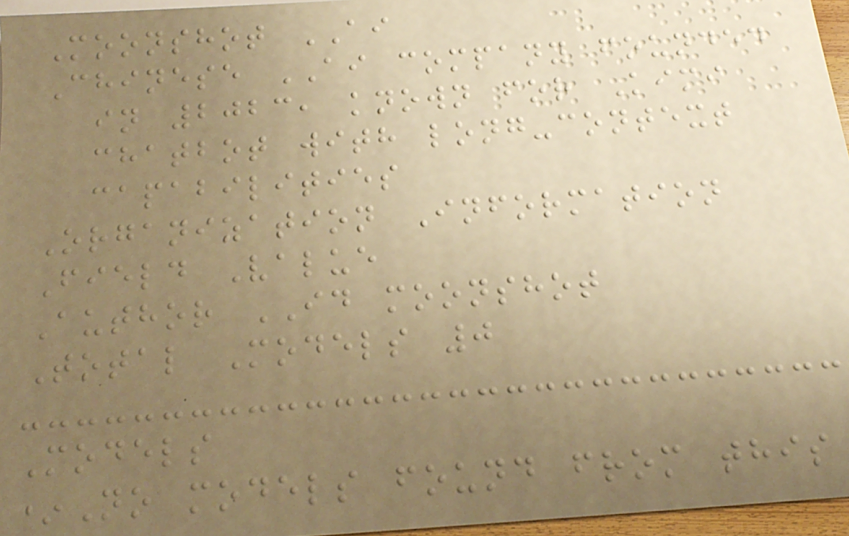Moonshot AI
Chinese AI company founded
in 2023, known for Kimi
chatbot with long-context
capabilities
Organization Information
Field Value
Author ID moonshot
Total Models 0
Models
*No models found from this
